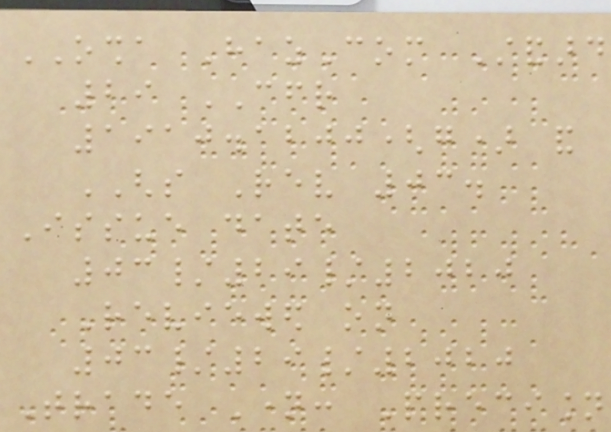OSHA HazCom Standard
29 CFR
1910.1200(g) and
GHS Rev 03.
Issue date
03/29/2020
Reviewed on
03/29/2020
Trade Name: Precision
